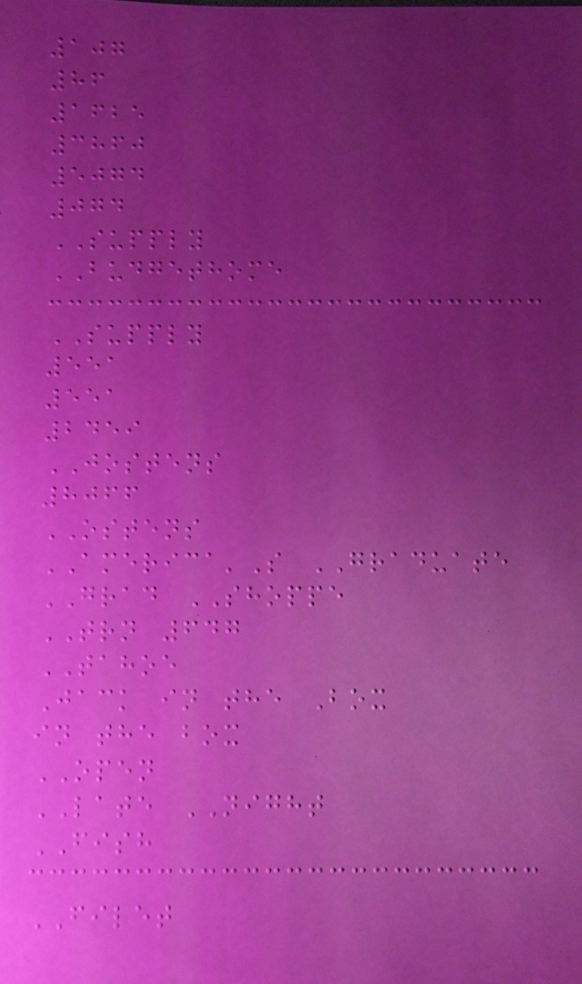107
86
1625
3860
5074
074
SUPPLY
BUDGETHOME
SUPPLY
551
551
2459
JOSTENS
8066
OSTENS
AMERICA'S GRADUATE
GRAD SHOPPE
TRN 647
TAHOE
Jack in the Box
in the box
OPEN
LATE NIGHT
FISH
FILET
